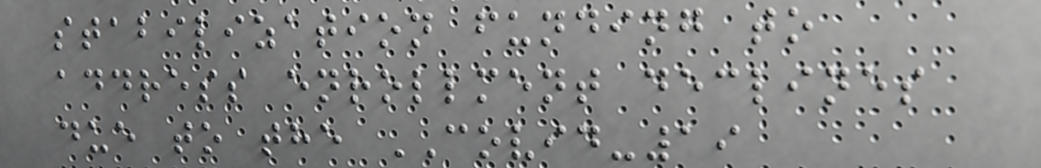stabilization funding to
address enrollment declines
due to the COVID-19
